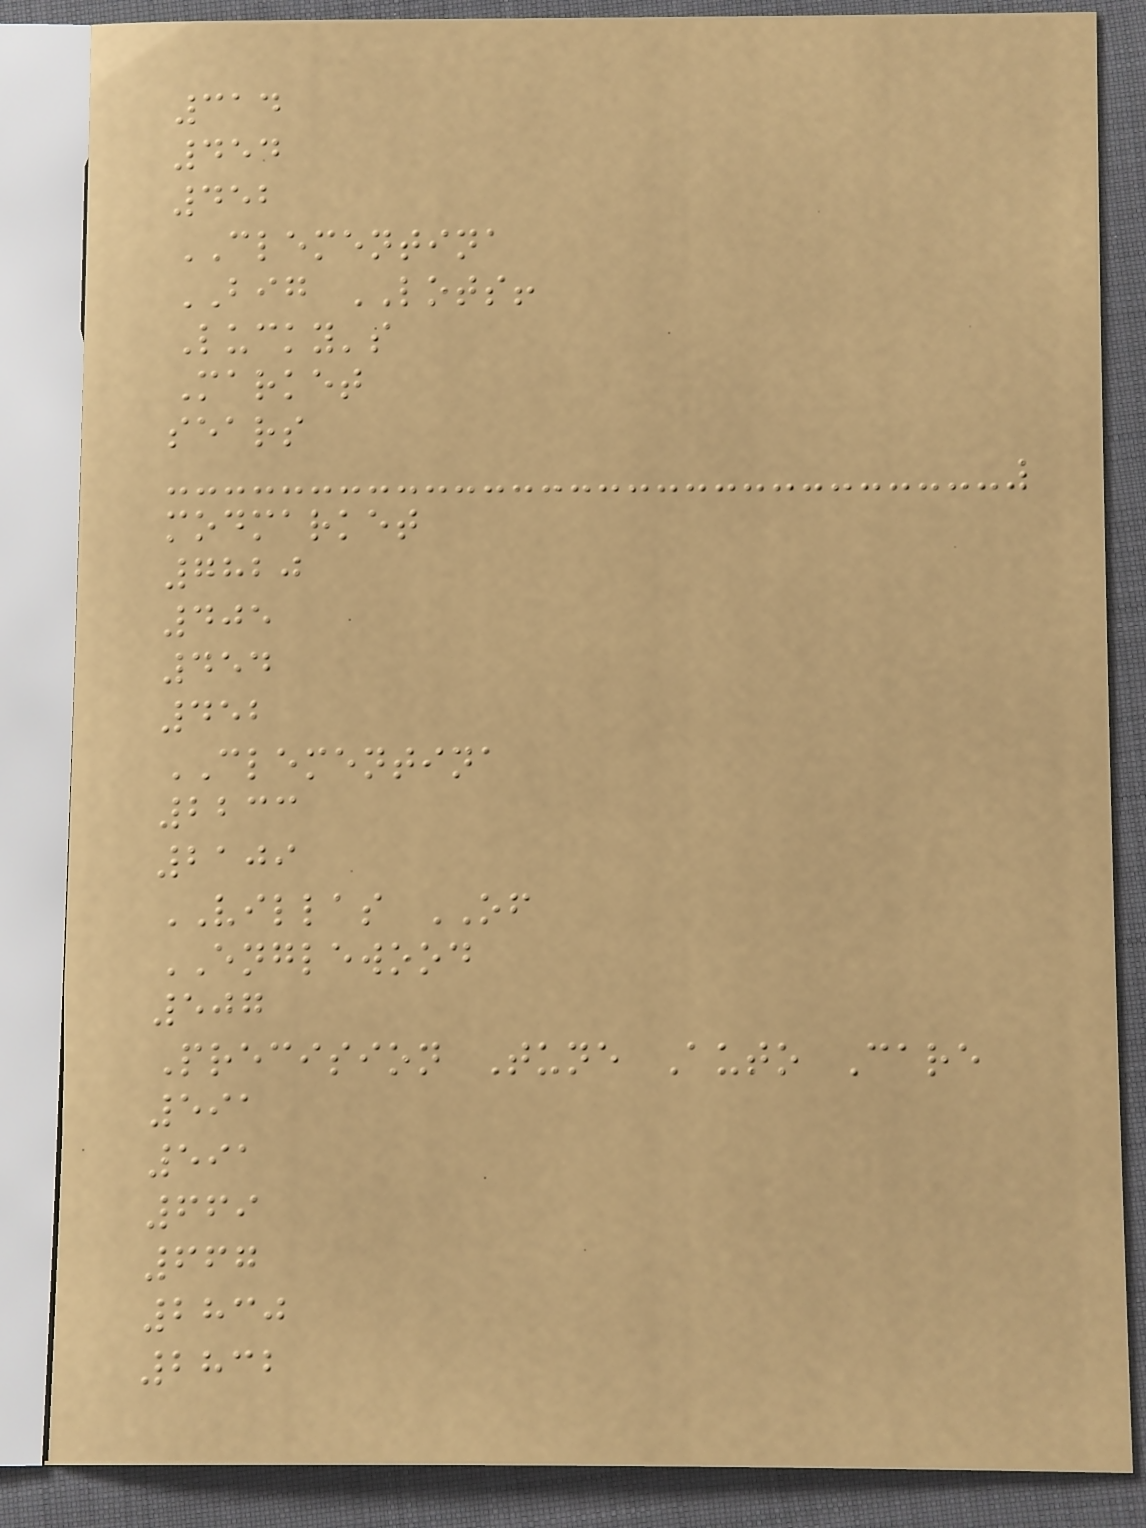314
454
452
CLEMENTINA
BIG LOTS!
Lucky's
Market
sears
modmarket
7820
405
454
452
CLEMENTINA
2233
2109
VILLAS OF
ENGLEWOOD
507
Precision Tune Auto Care
591
591
669
667
2830
2832
